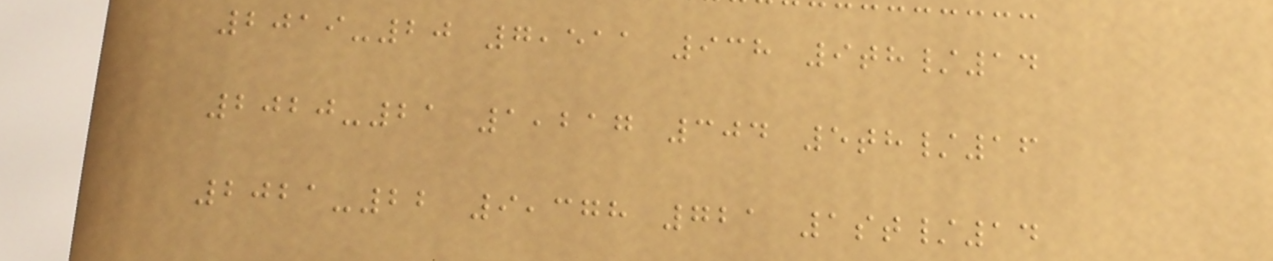2019-20 7,511 938 9th/14
2020-21 1,217 304 5th/16
2021-22 9,378 721 1st/14
